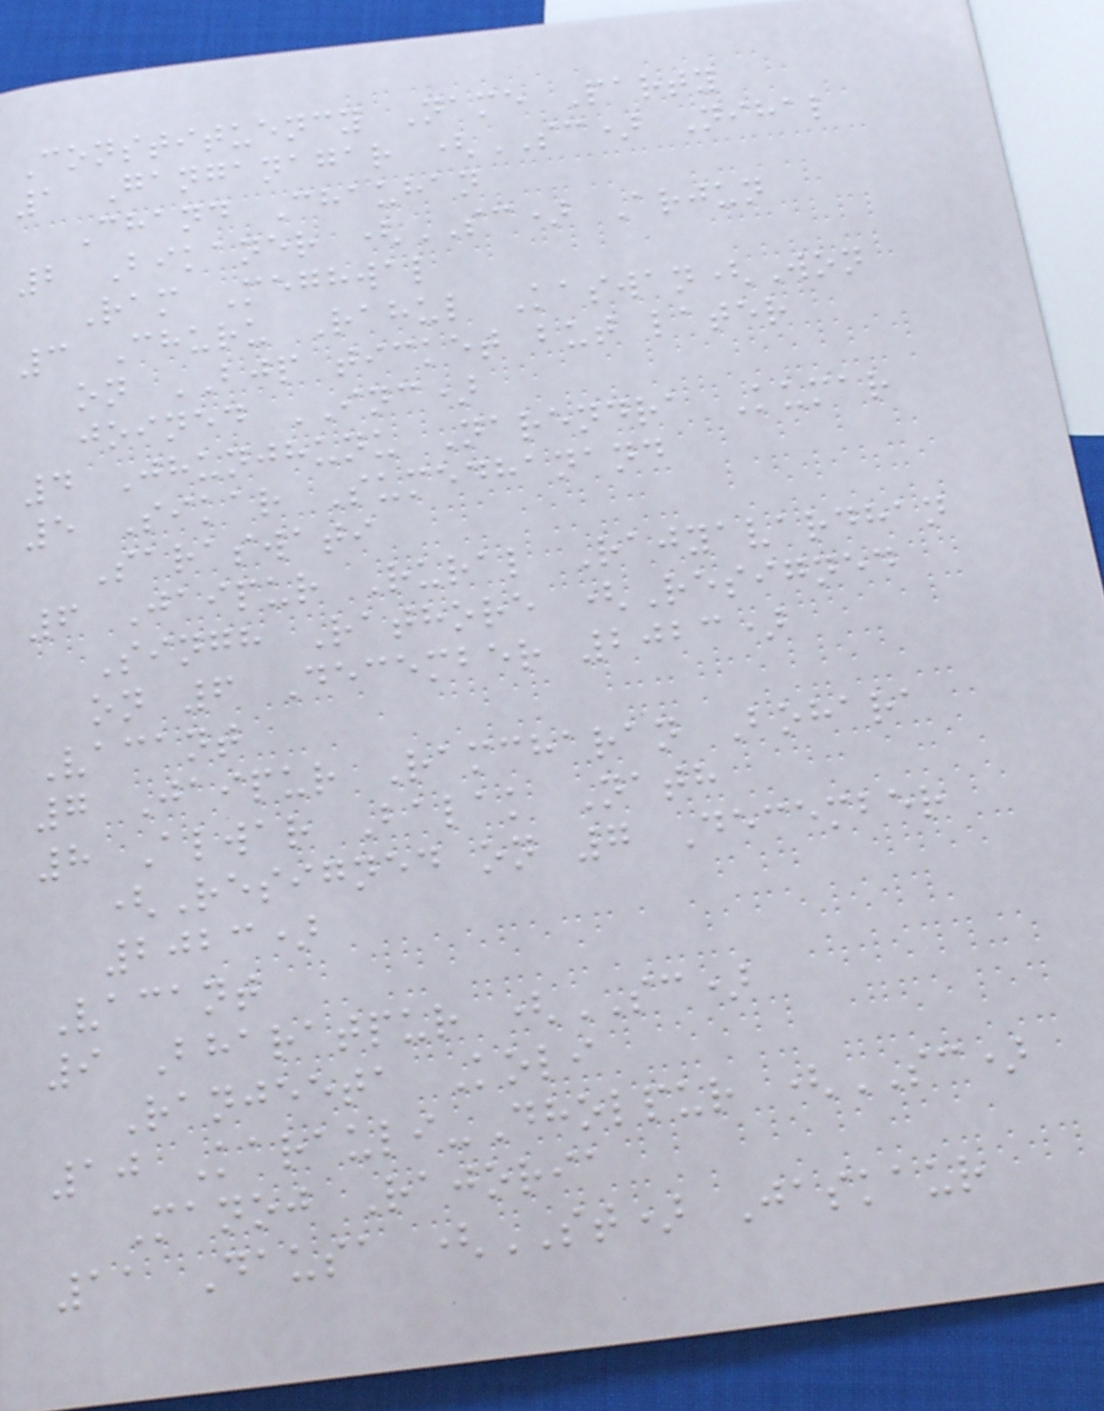Constituency Name Party
1 Ganganagar (SC) Nihal
Chand Chauhan
2 Bikaner (SC) Arjun
Ram Meghwal
3 Churu Rahul Kaswan(Won
on BJP ticket but later
joined INC)
4 Jhunjhunu Narendra Kumar
5 Sikar Sumedhanand
Saraswati
6 Jaipur Rural Rajyavardhan
Singh Rathore (Resigned
on 6 December 2023)
Vacant
7 Jaipur Ramcharan Bohara
8 Alwar Balak Nath
(Resigned on 7 December
2023)
Vacant
9 Bharatpur (SC)
Ranjeeta Koli
10 Karauli-Dholpur (SC)
Manoj Rajoria
11 Dausa (ST) Jaskaur
